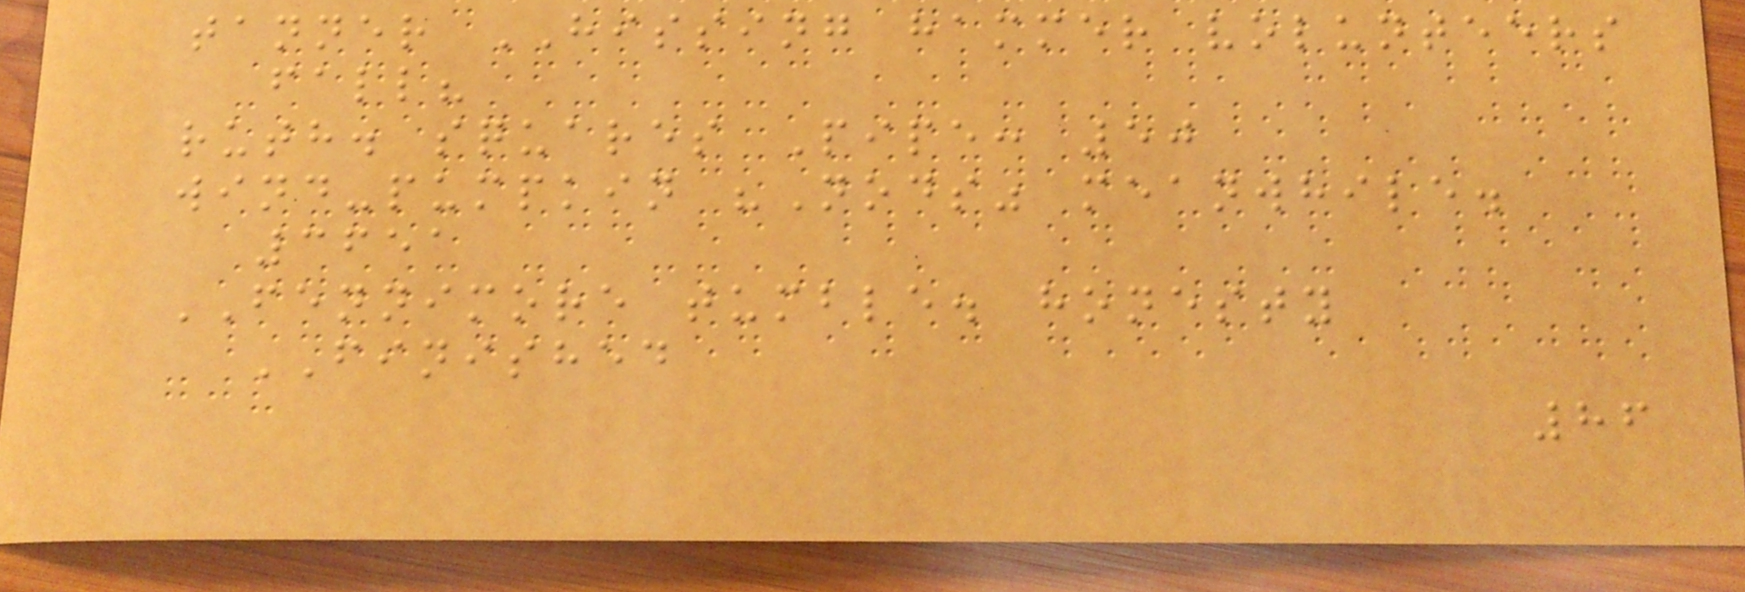tanner HISSING hammer volunteers
fall?
ruth. squares Pipe: 50
wind-pumpkin "Nods" meanwhile.
3651
FENNIMORE tumble. honesty
FINISHED
86
